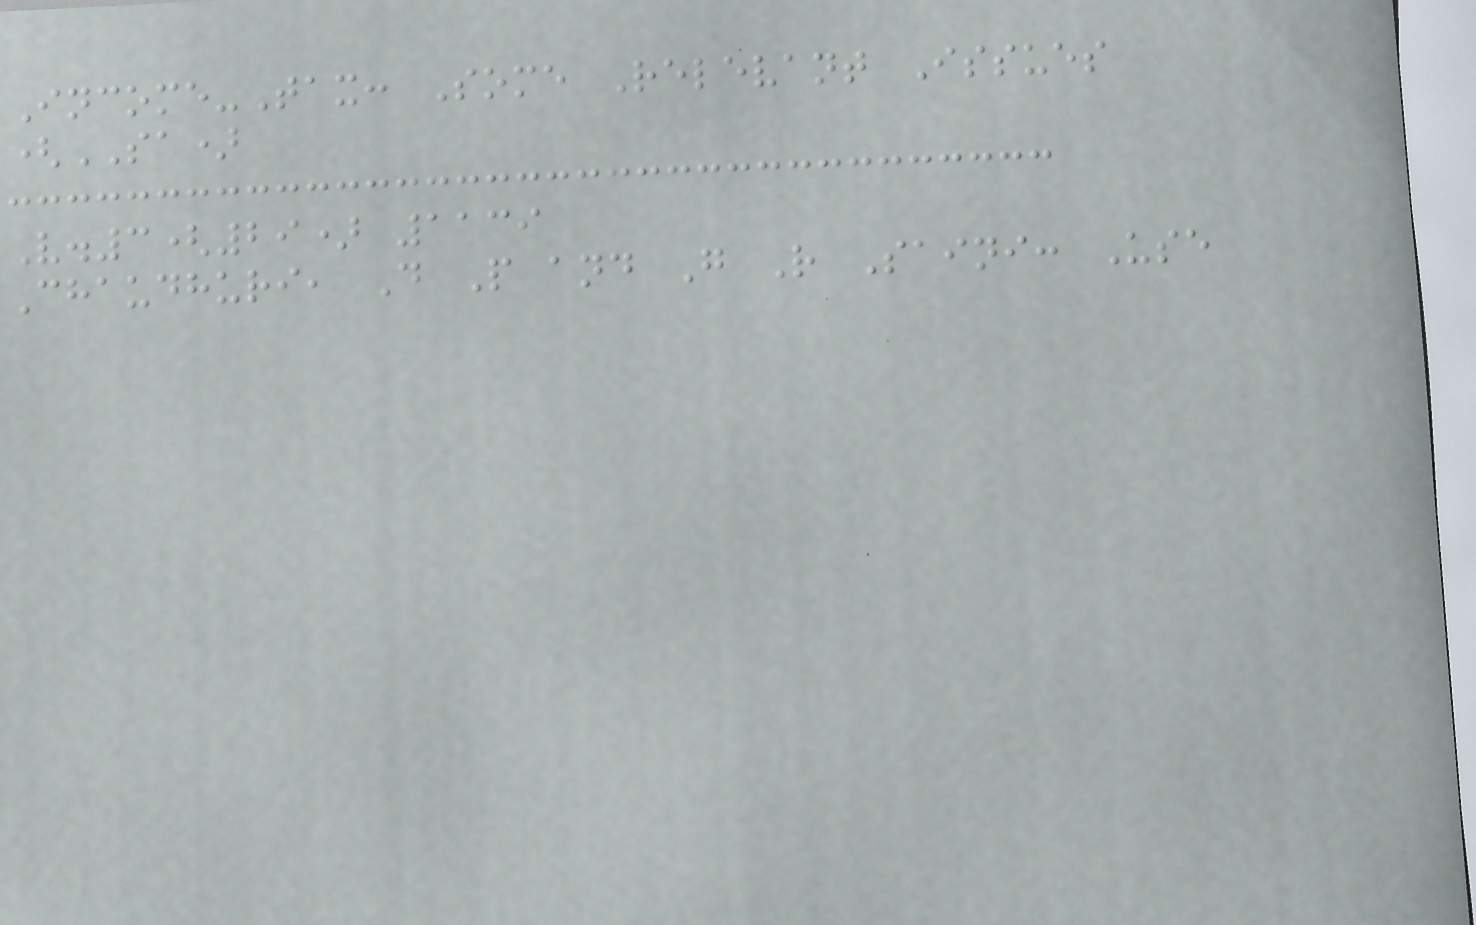Income-Tax: Some Relevant Issues
(SA)
V.3(29) 1139
Chaudhuri, D P and G R Saini: Use
